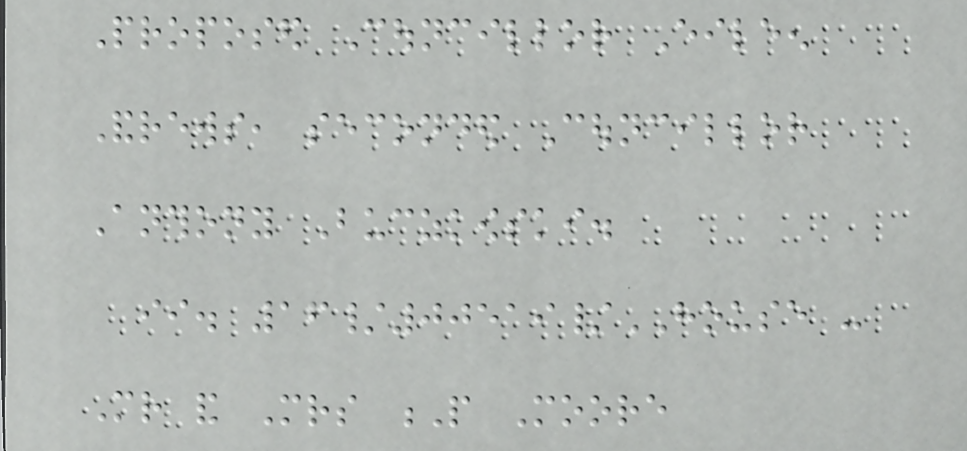Proposed Councillor Eileen
Andrews, seconded Councillor
Anthony Buczkowski.
ii. 16/00519/HOUSE -
Mr and Mrs P Moore
